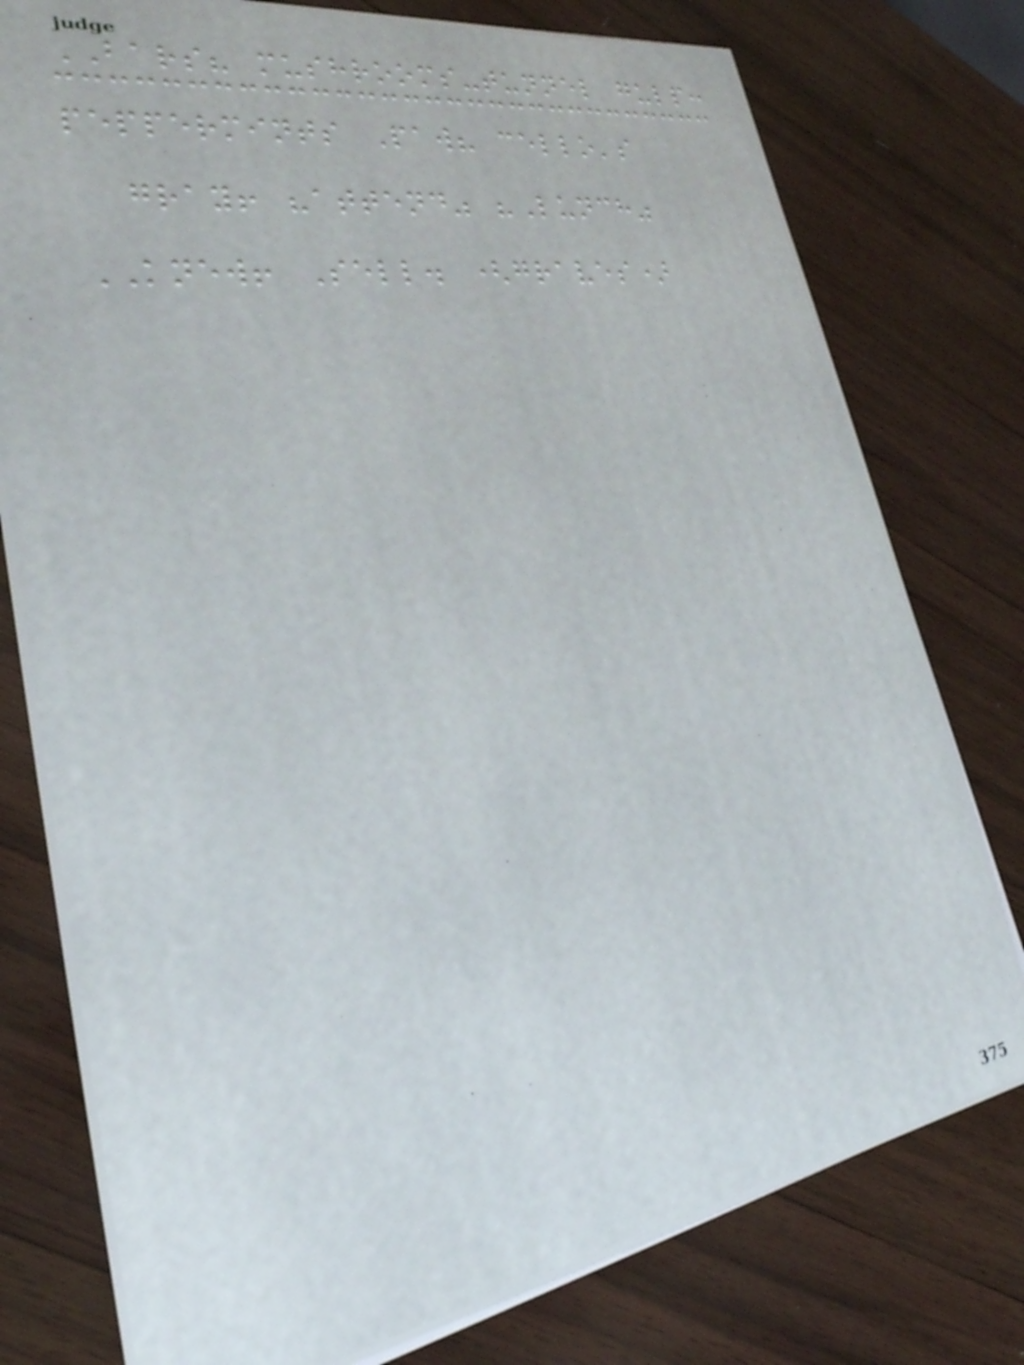BARS? mushrooms-tunnel gulp:
peppermints Paw? cello's
gray! "attend" "Lunch"
KNEW! Sell. (graves)
